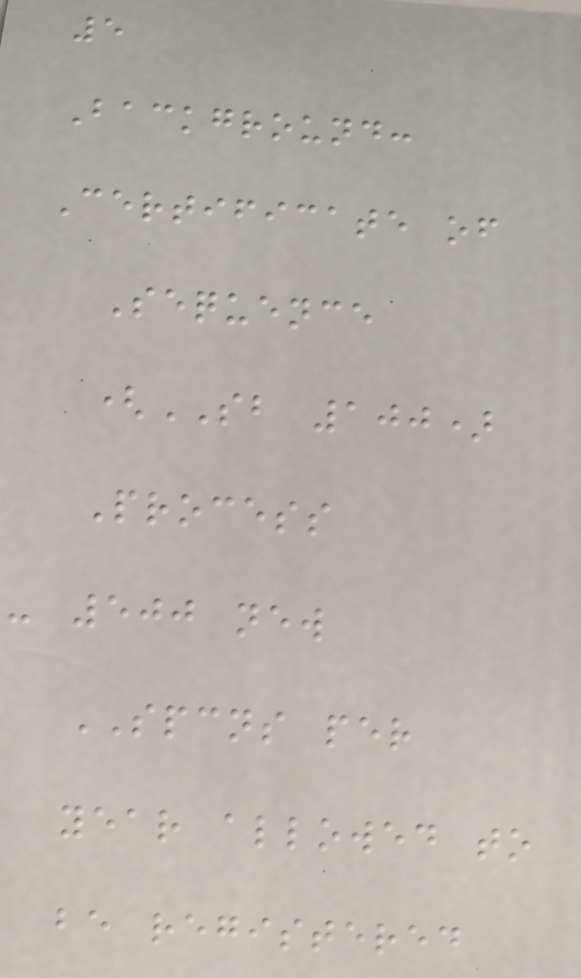5
Background:
Certificate of
Sequence
(SB 100)
Process
- 500 new
SPCNS per
year allowed to
be registered
